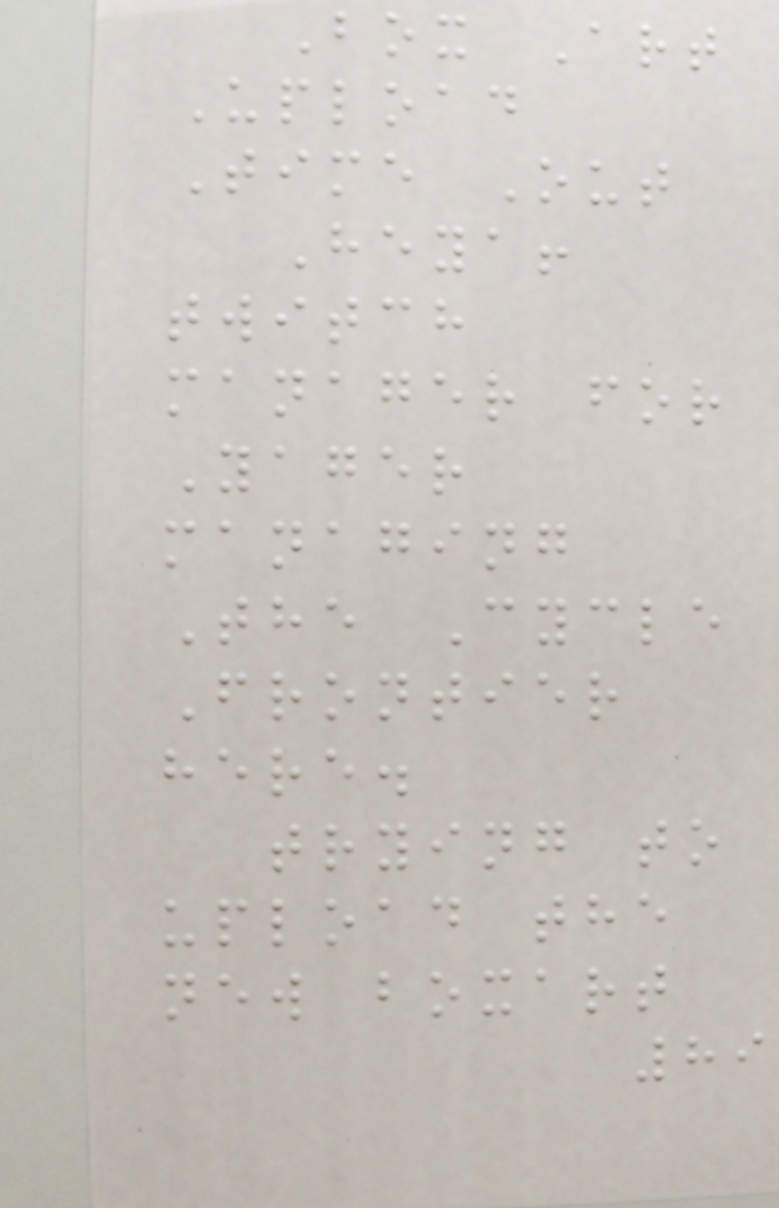Box Art
Upload
Time Out
Heya!
twitch
manager for
Yager
managing
The Cycle
Frontier
here.
trying to
upload the
new boxart
89
